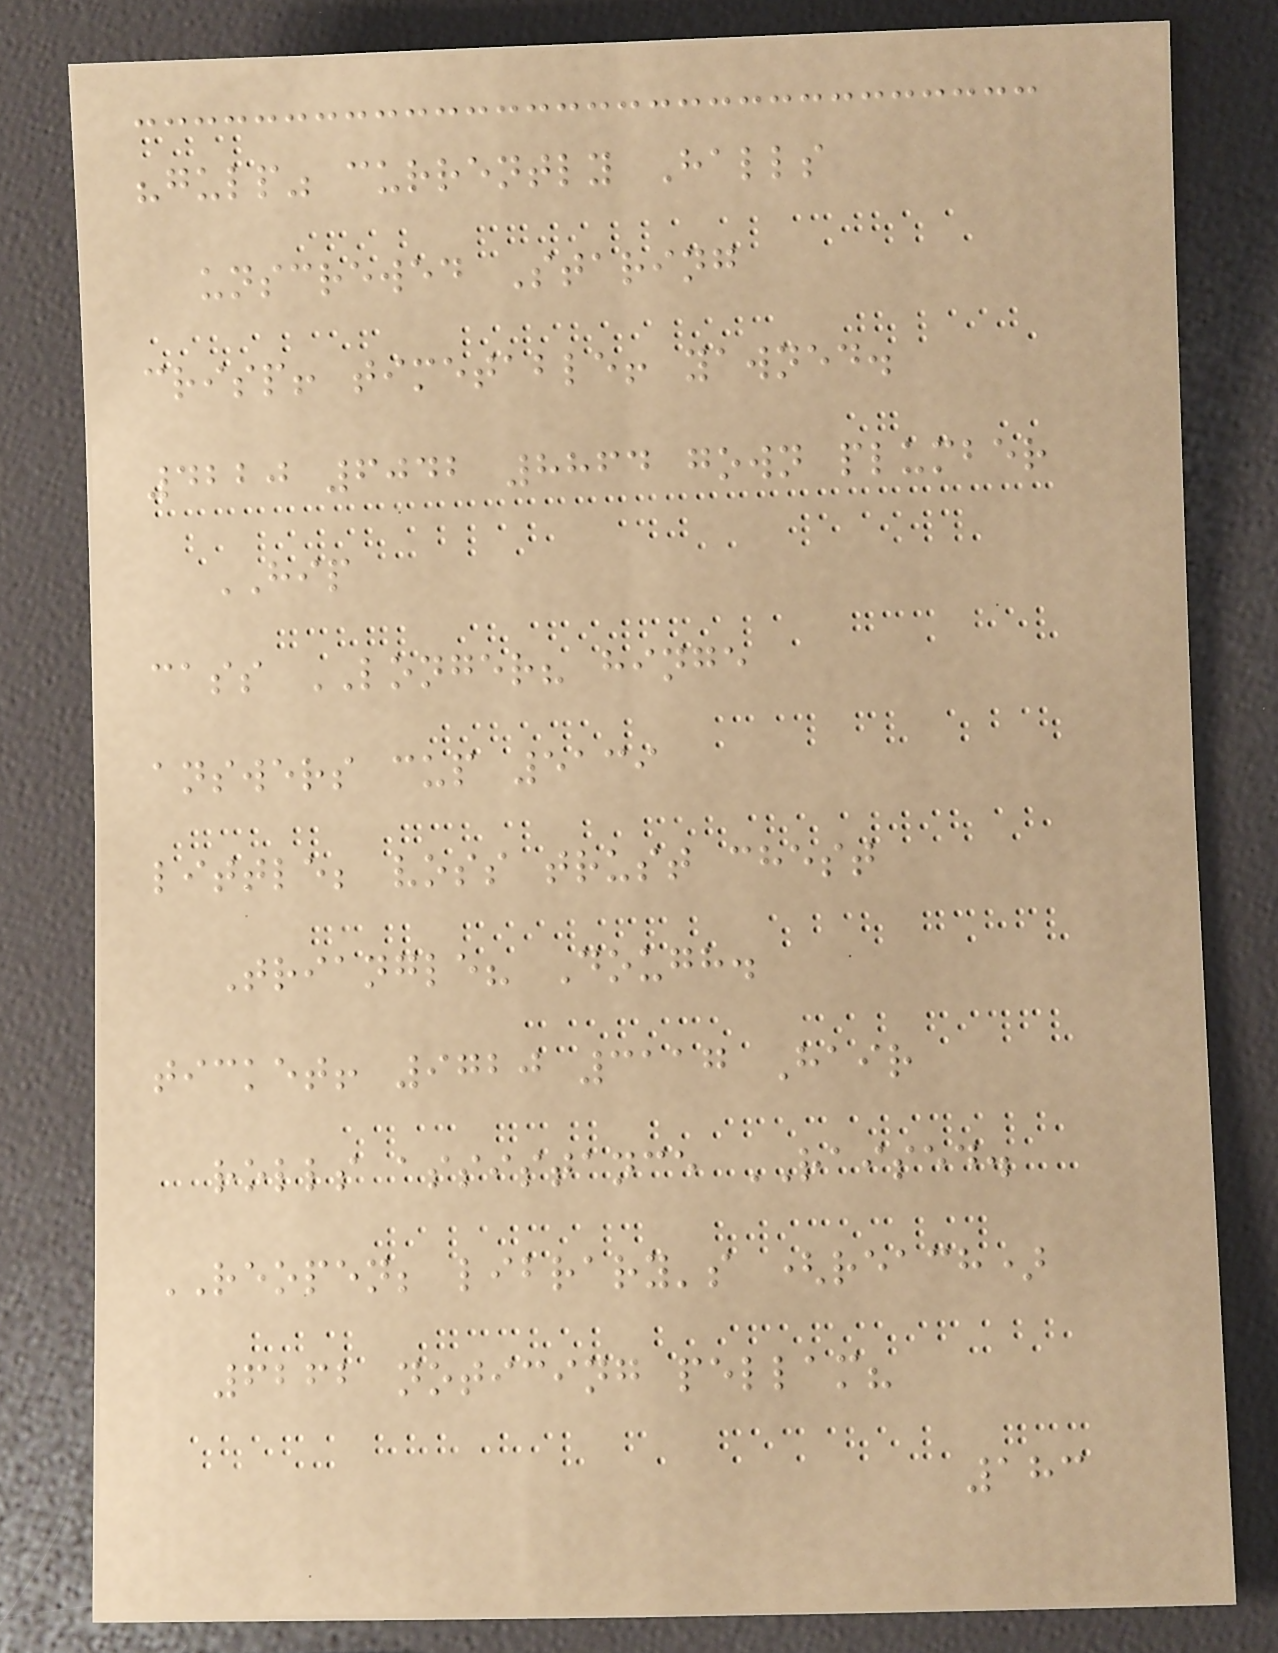"gulp" currently Halls
unscrewed Staring
crisp! timetable! yawned.
4220 6042 8864 gown plumber
HIP
cass LONGER? hinge
answers cup 5139
little; voss trust chest
Triangle? Dough.
ticket! 9720 3117 Hair
rolls assistance RAISED.
REOPEN; library's (reach)
6262 noticing pellam?
183
